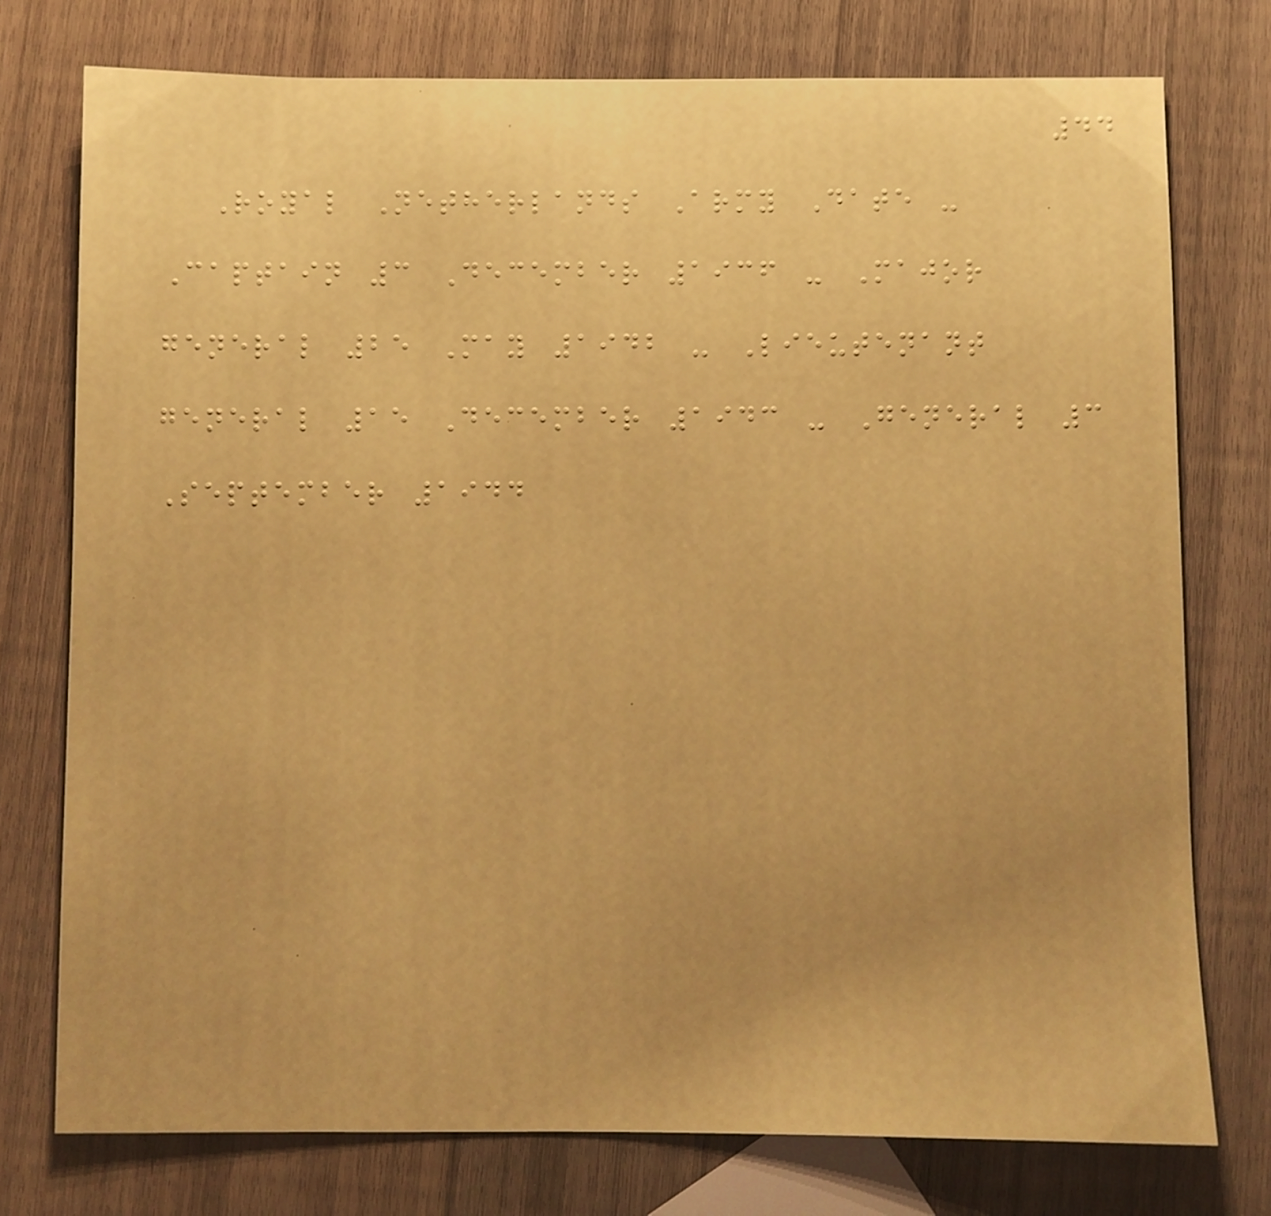44
Royal Netherlands Army Date -
Captain 3 December 1936 - Major
general 25 May 1942 - Lieutenant
general 15 December 1943 - General 3
September 1944
